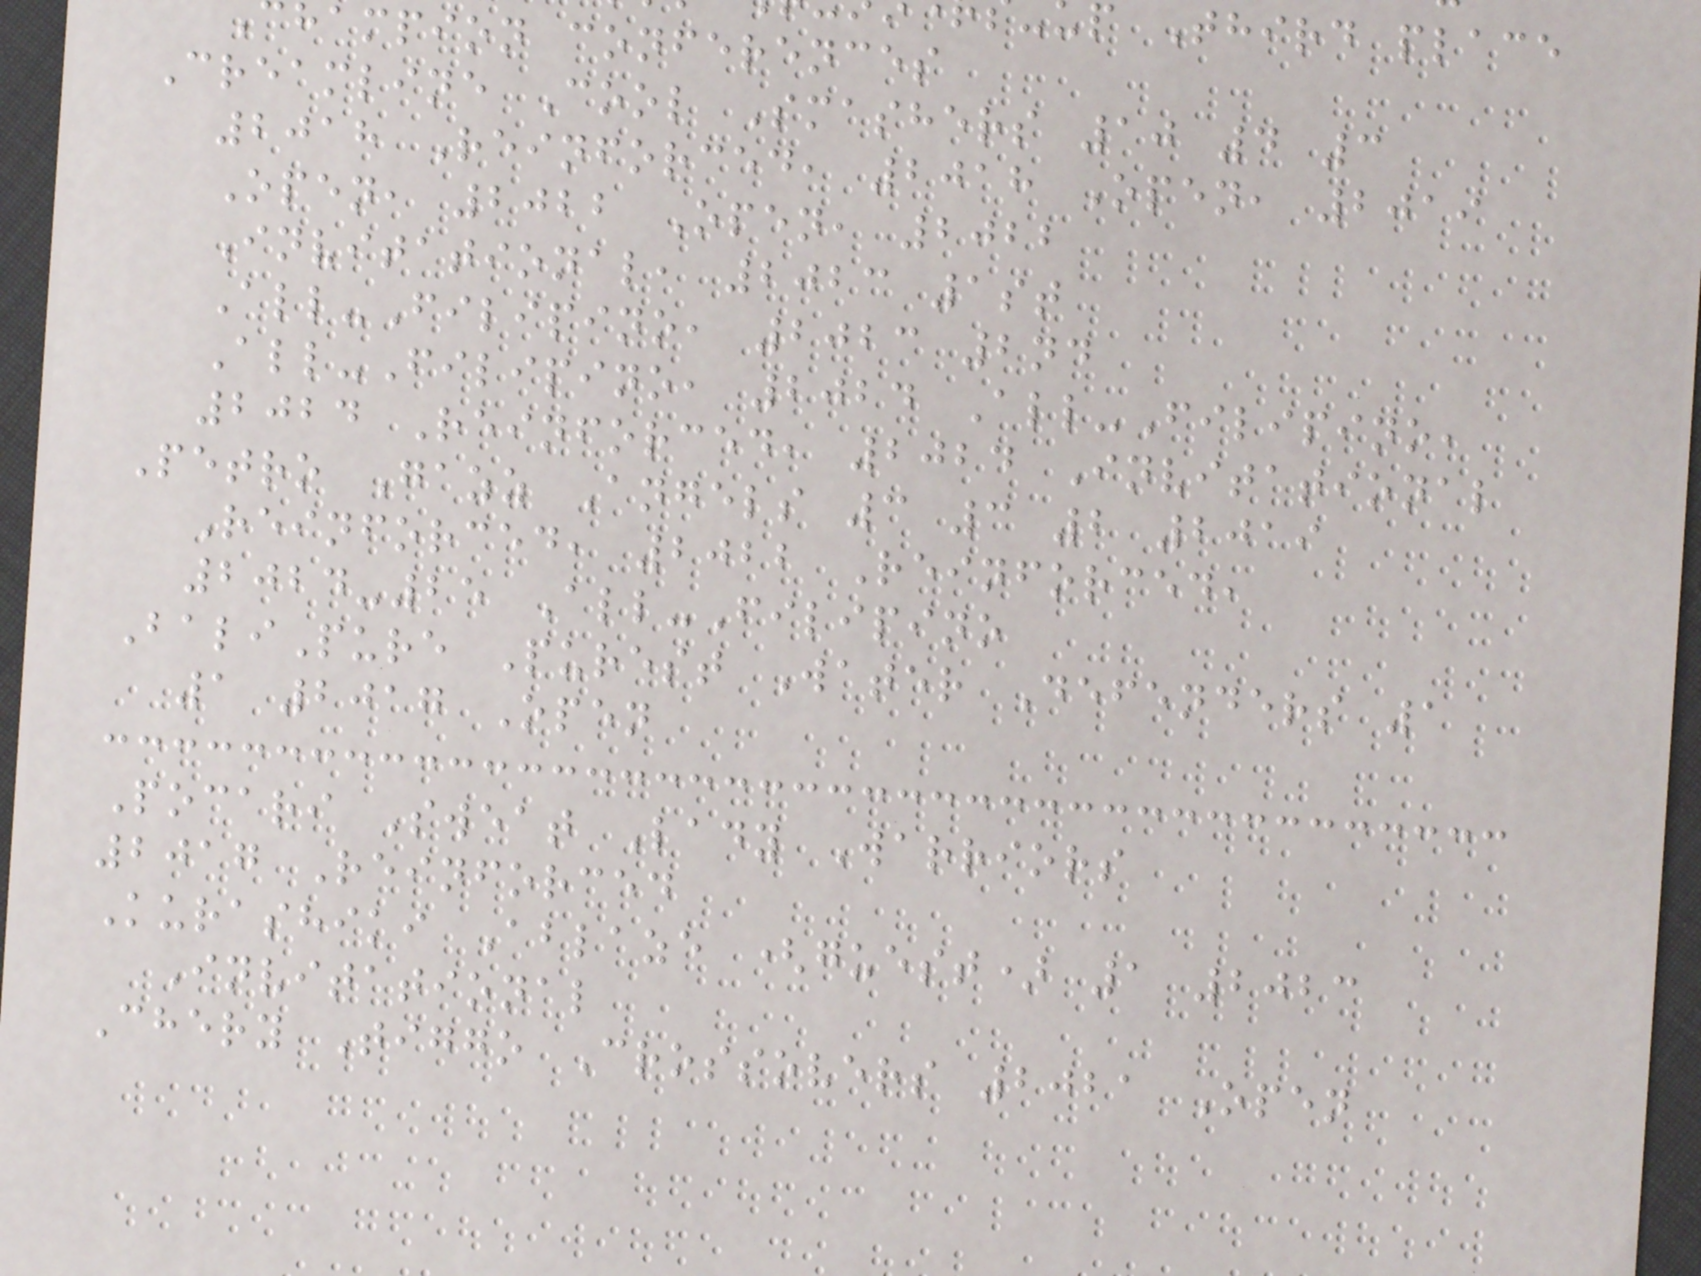p Third place
hampion conferences
Creamline Cool Smashers 10 4 3
2018 Reinforced, 2018 Open, 2019
Open, 2022 Open, 2022
Invitational, 2023 1st
All-Filipino, 2023 2nd
All-Filipino, 2024 All-Filipino,
2024 Reinforced, 2024 Invitational
Petro Gazz Angels 3 3 2 2019
Reinforced, 2022 Reinforced,
2024-25 All-Filipino
BaliPure Purest Water Defenders 1
1 2017 Open
Pocari Sweat Lady Warriors
2017 Reinforced
Kurashiki Ablaze (guest) 1 2023
Invitational
Chery Tiggo Crossovers 2021 Open
